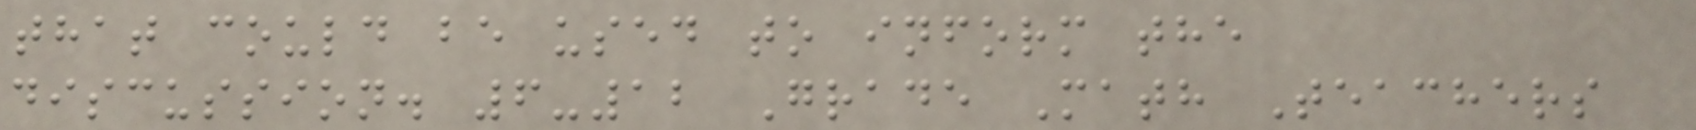that could be used to inform the
discussion. 6-12 Grade Math Teachers
